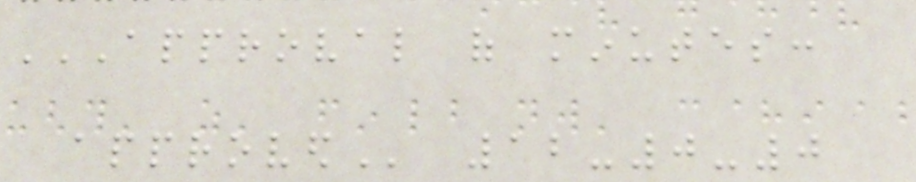APPROVAL OF MINUTES:
APPROVED 12-0-0
